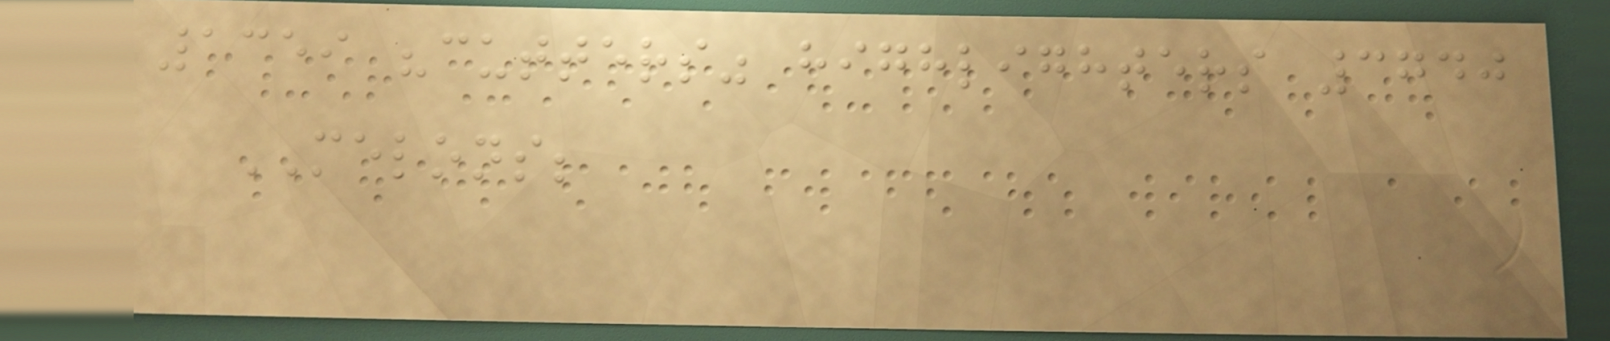1359 "cutters" highlighters 3740
MELONS;
